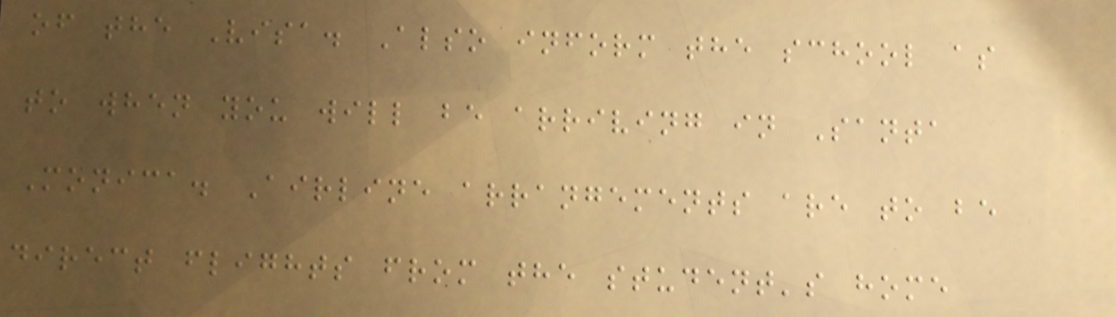of the Visa. Also inform the school as
to when you will be arriving in Santa
Monica. Airline arrangements are to be
direct flights from the student's home
